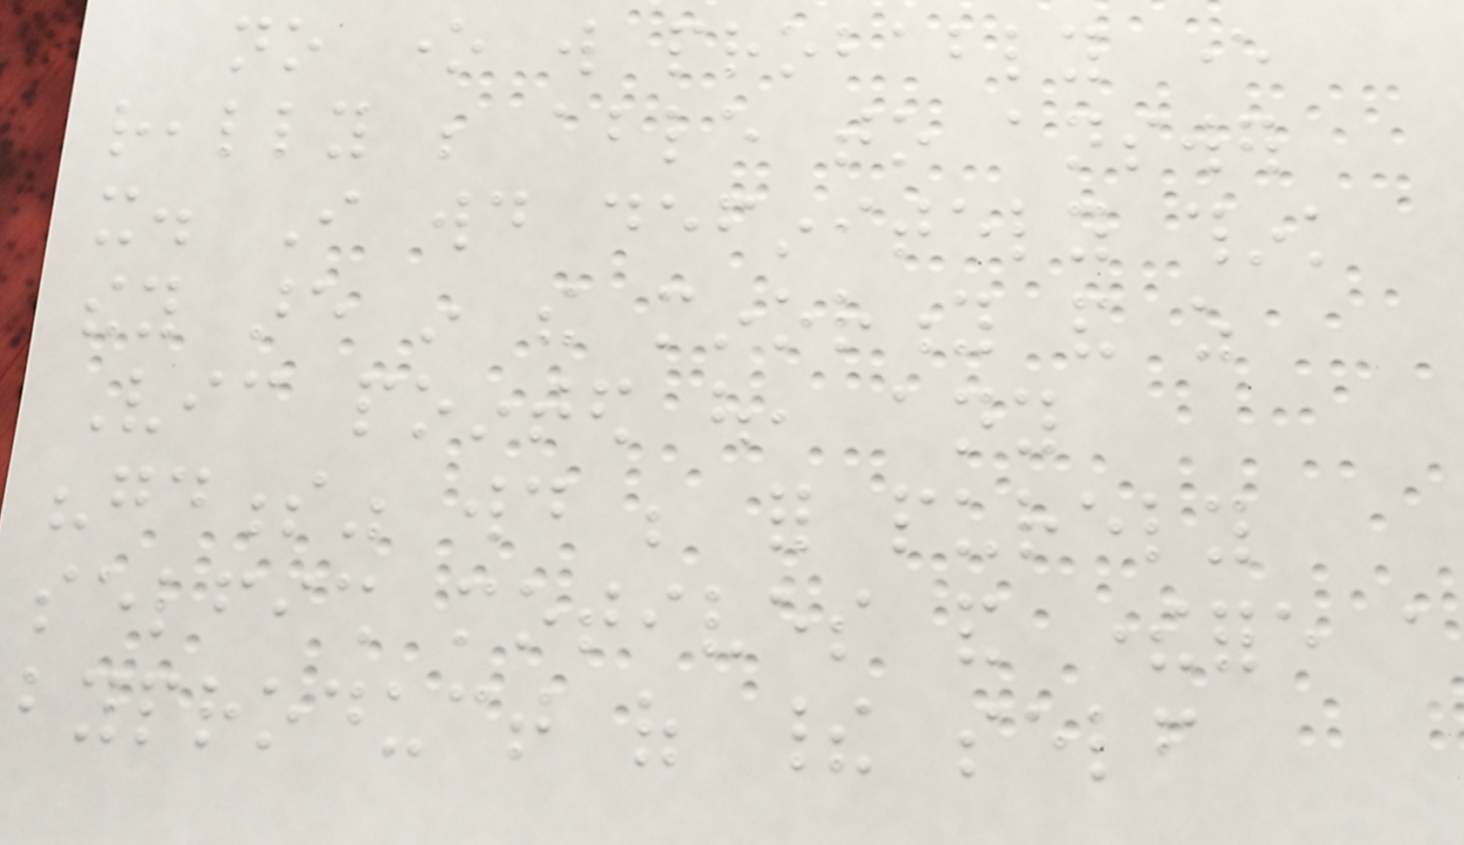no one will probably ever
really be able to answer
it. I would definitely think
they are in the minority and as
Vic pointed out, any
"goodness" would be for purely
selfish motives and therefore a
byproduct of their self
